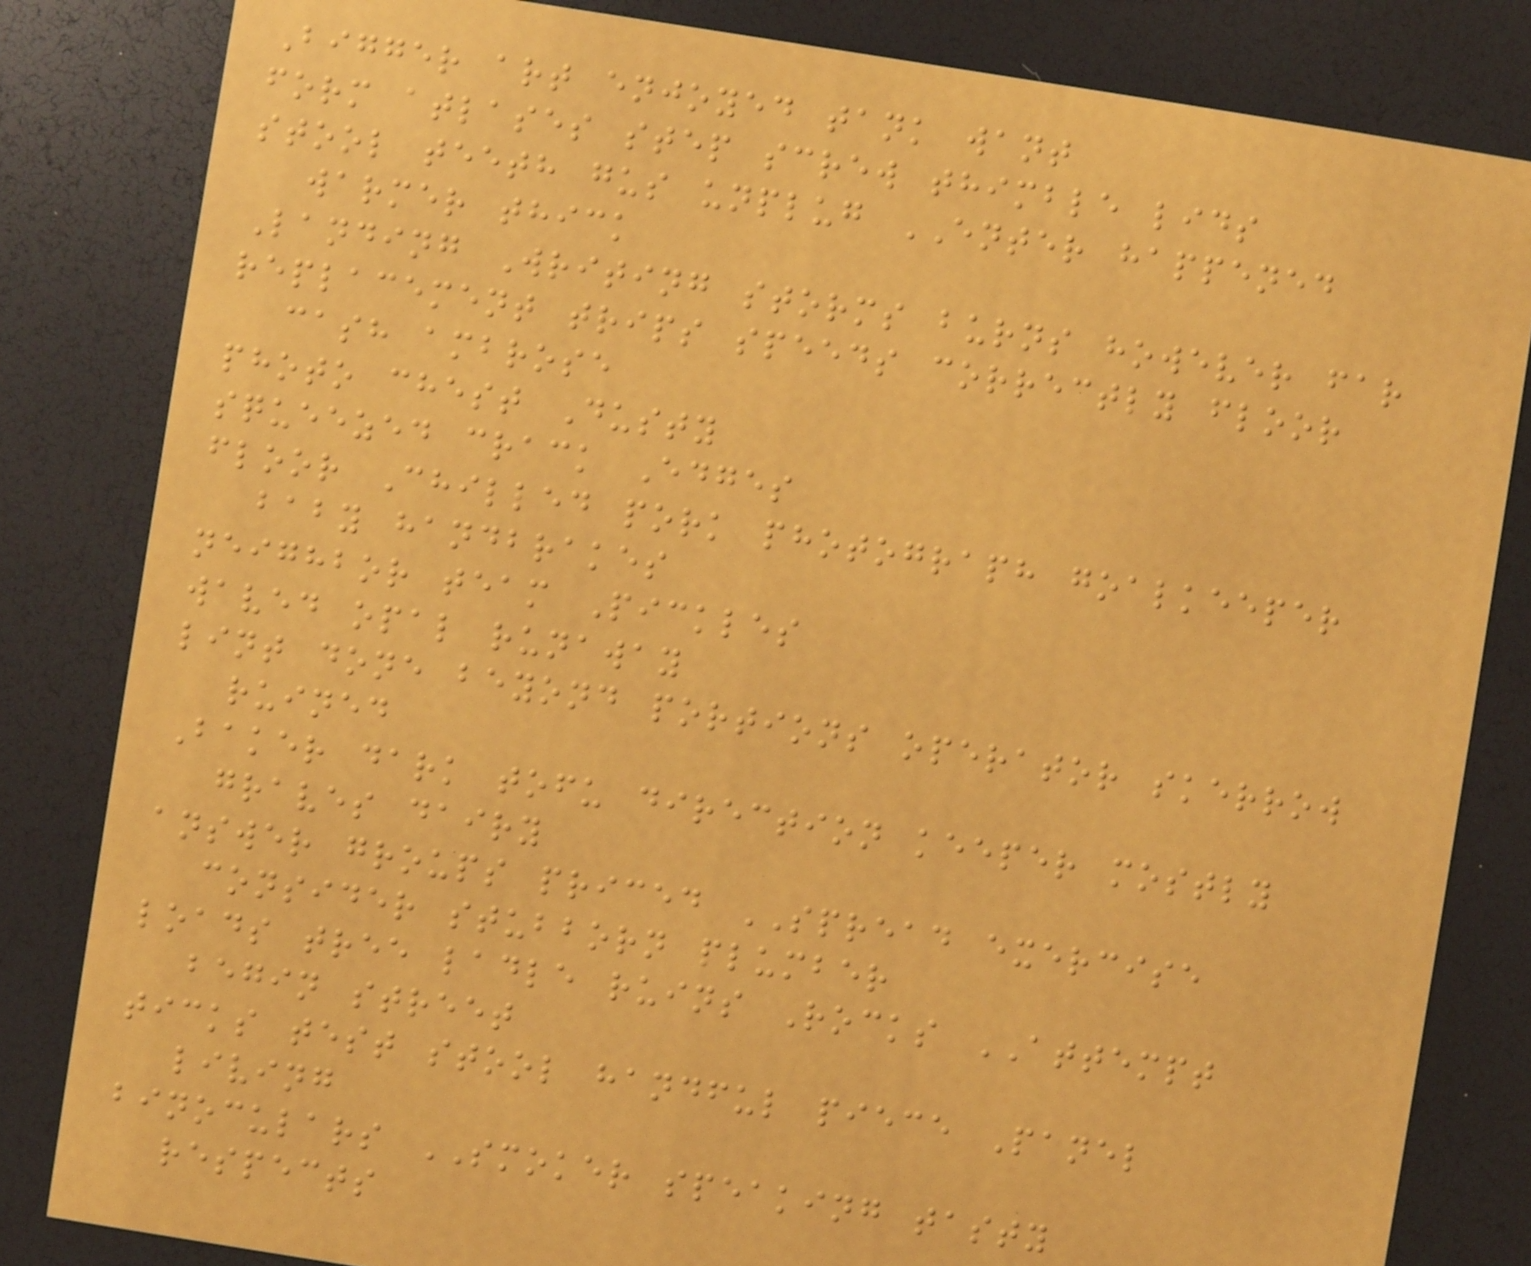Bigger art enjoyed tank want
form atlases step screw thimble lids
stool teeth gus unplug ENTER happened
warmer thick
Landing Writing storms burns however far
replacement trips speeds correctly floor
cash ambrose
photo chest Dusty
squeezed crack Edges
floor Chilled pork photograph goalkeeper
baby handbrakes
neighbor team Pickles
waved opal runaway
lint done beyond portions operator skerrow
ruined
Baker dark tofu direction keeper mostly
graves dairy
answer groups priced SPREAD exercise
consider stubborn plumber
loads tree ladle ruins Rocks ATTEMPT
begin street
ticks test stool handful piece Panel
living
binoculars SMOKER speaking tasty
respects
